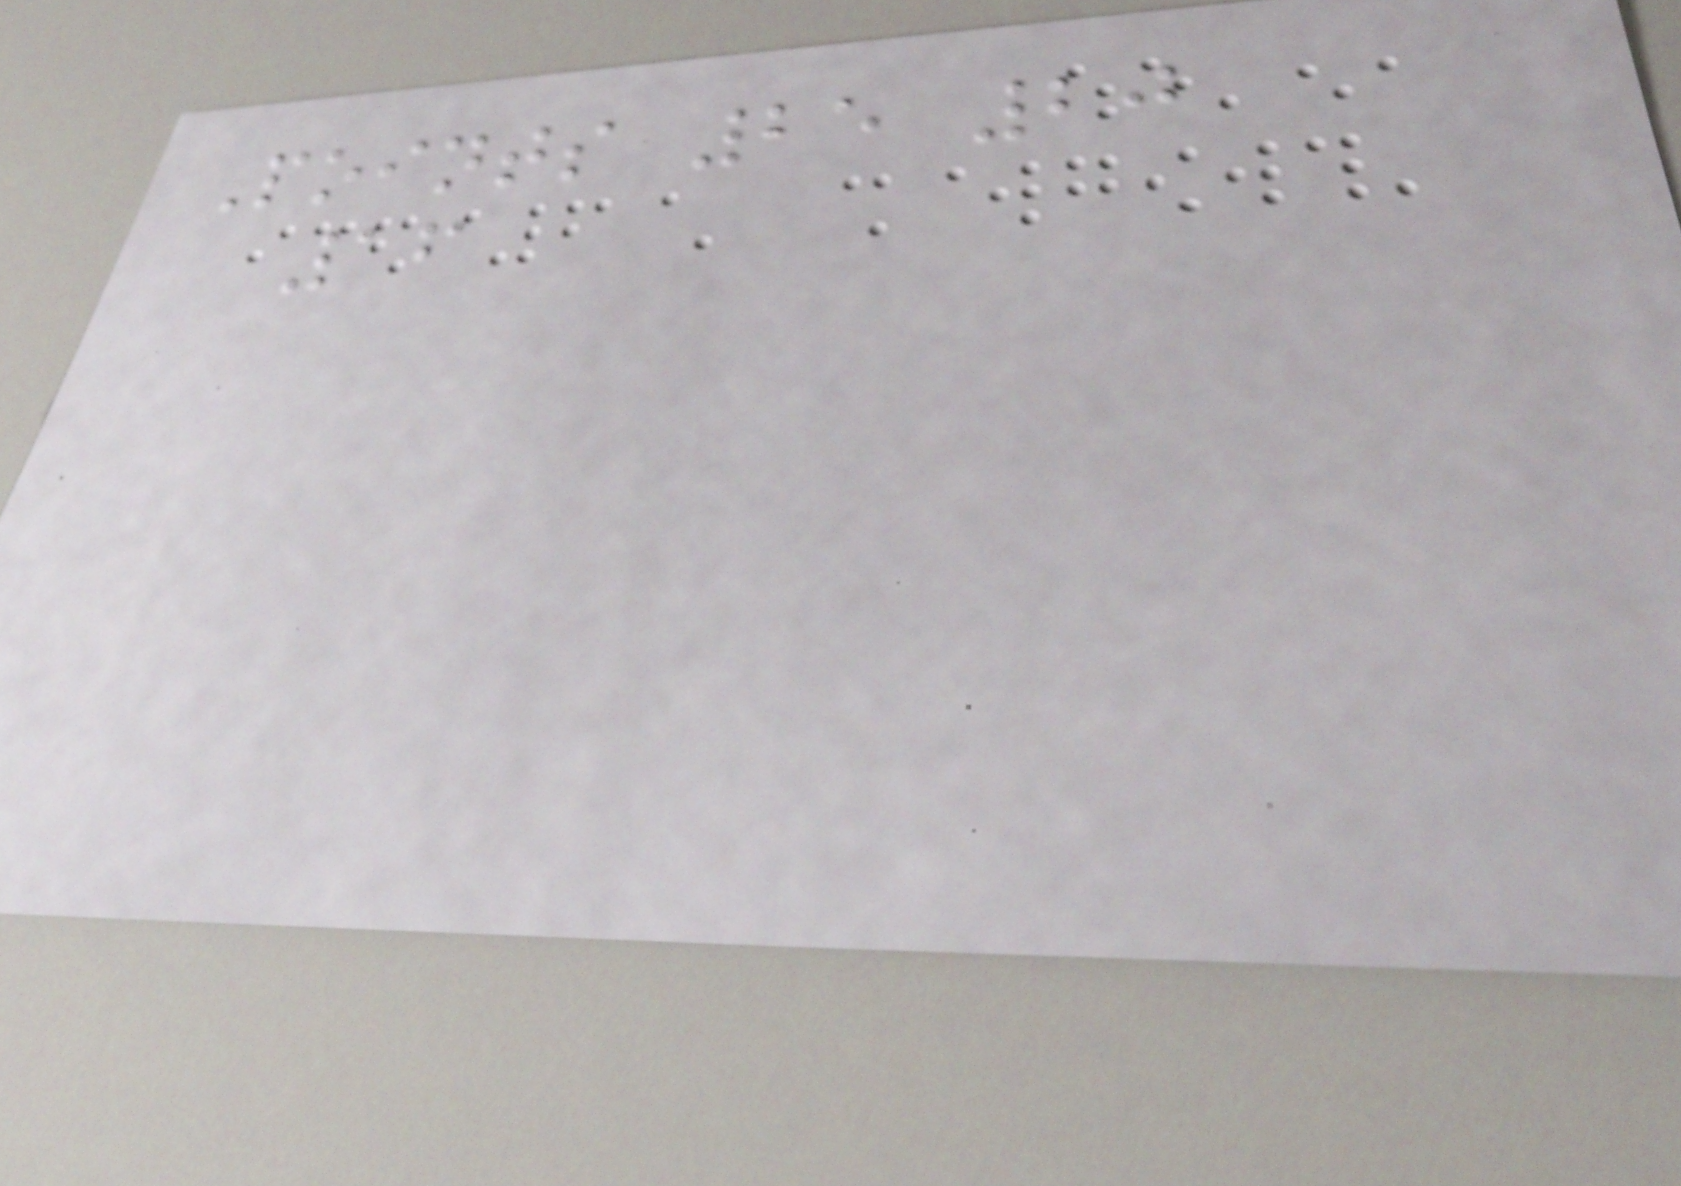Points 25 20
16
